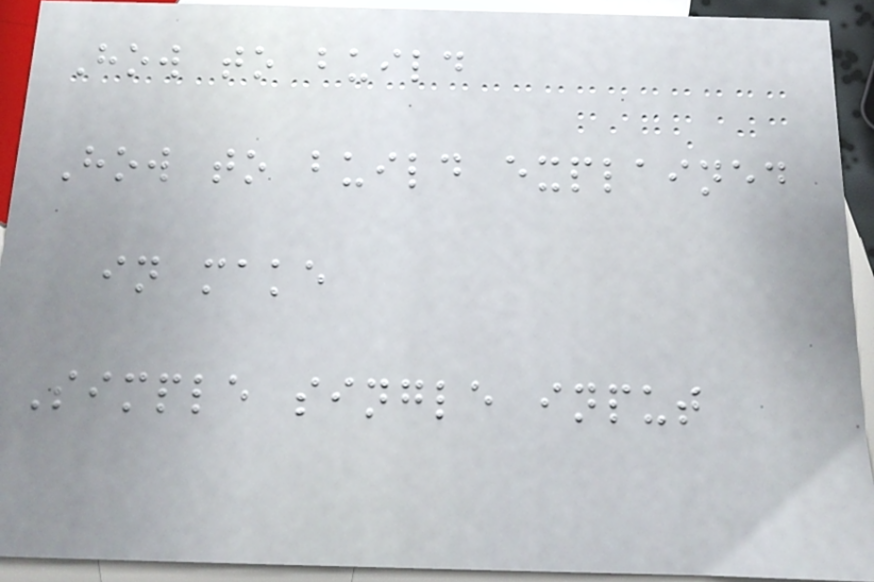How to build
How to build explained
in make
Simple single input
